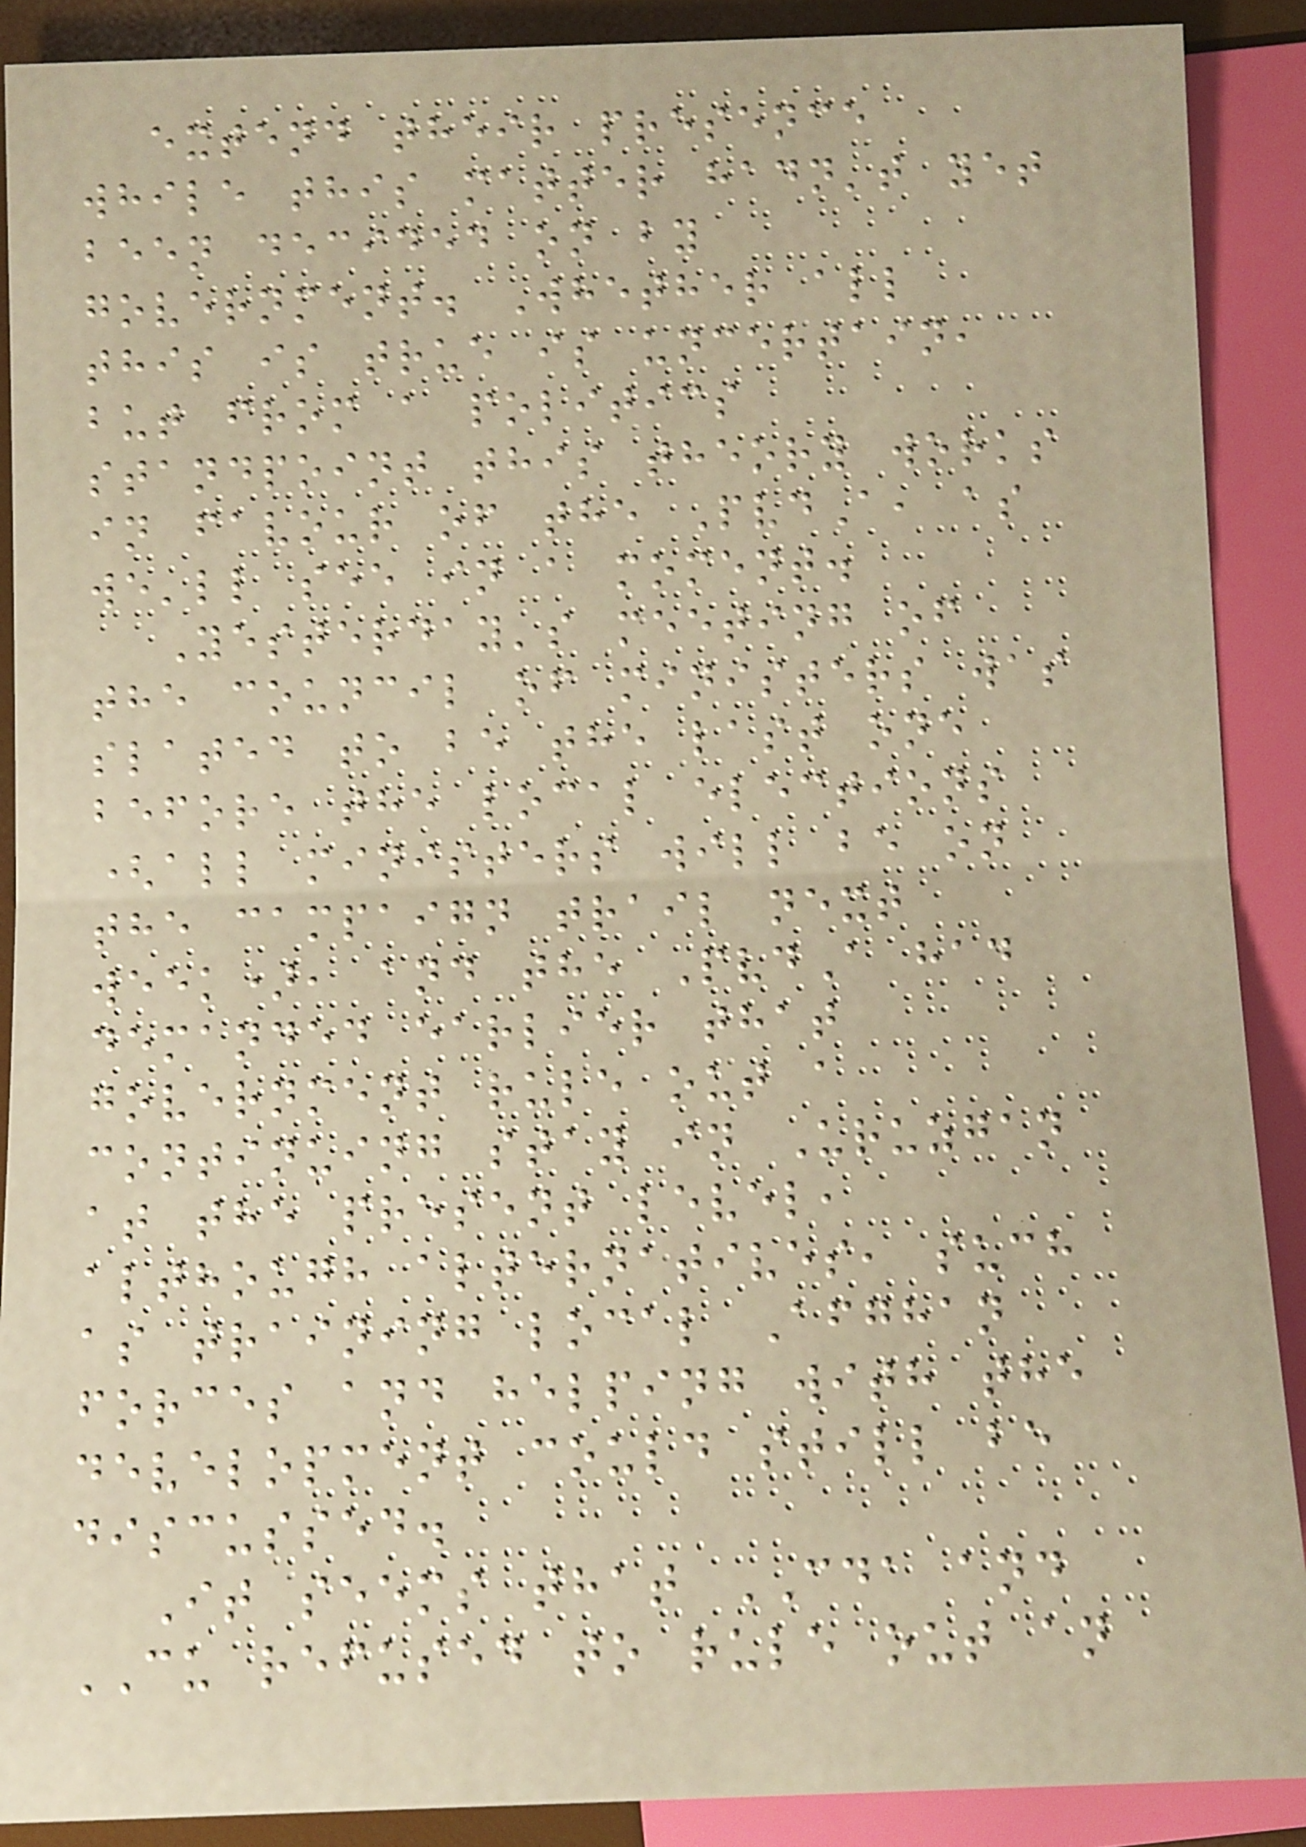extend their presence
while this matter hadn't yet
been decided on by
government. Whether all
this is true is uncertain,
but from a politics
standpoint this theory works
in favour of the PvdA, as
we'll see in a moment.
Yesterday's meeting of
the council of ministers was
slated to be the last one
before the local elections
(all ministers will be on
the campaign trail next
week), and the PvdA had
demanded earlier that
government rule out a
continuing stay in Uruzgan
at the present level,
although alternatives, such
as training local Afghan
forces and helping with the
development could still be
discussed.
It seems that CDA and
CU refused to rule out an
